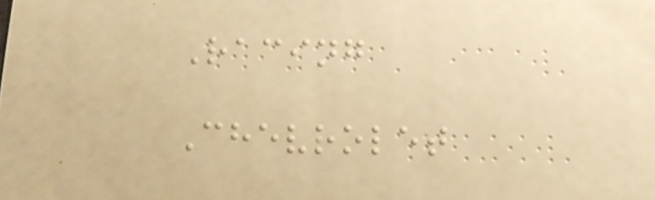Racing
Chevrolet
